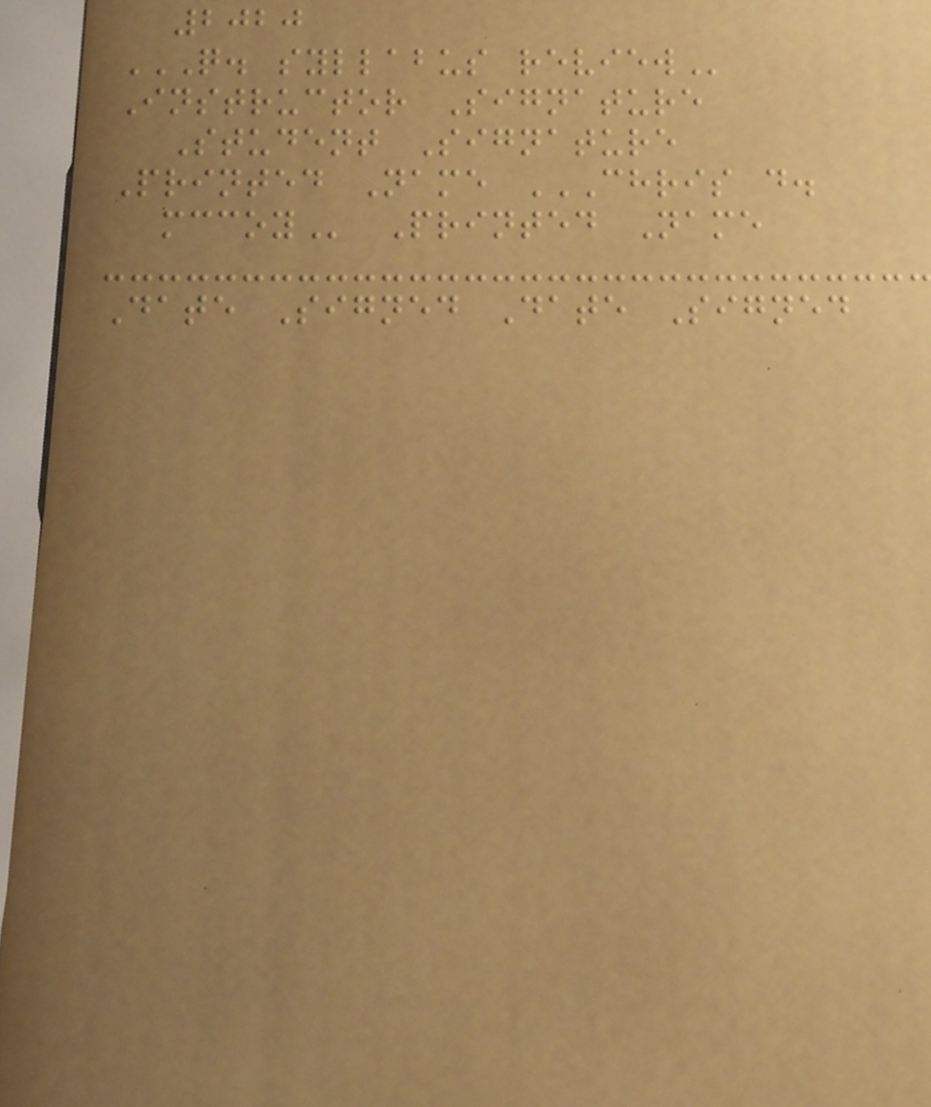2020
Q. SYLLABUS REVIEW
Instructor Signature
Student Signature
Printed Name CHRIS D.
MCCOY Printed Name
Date Signed Date Signed
